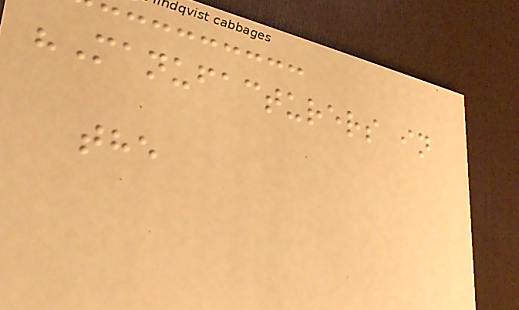"Manufacturers in
the
